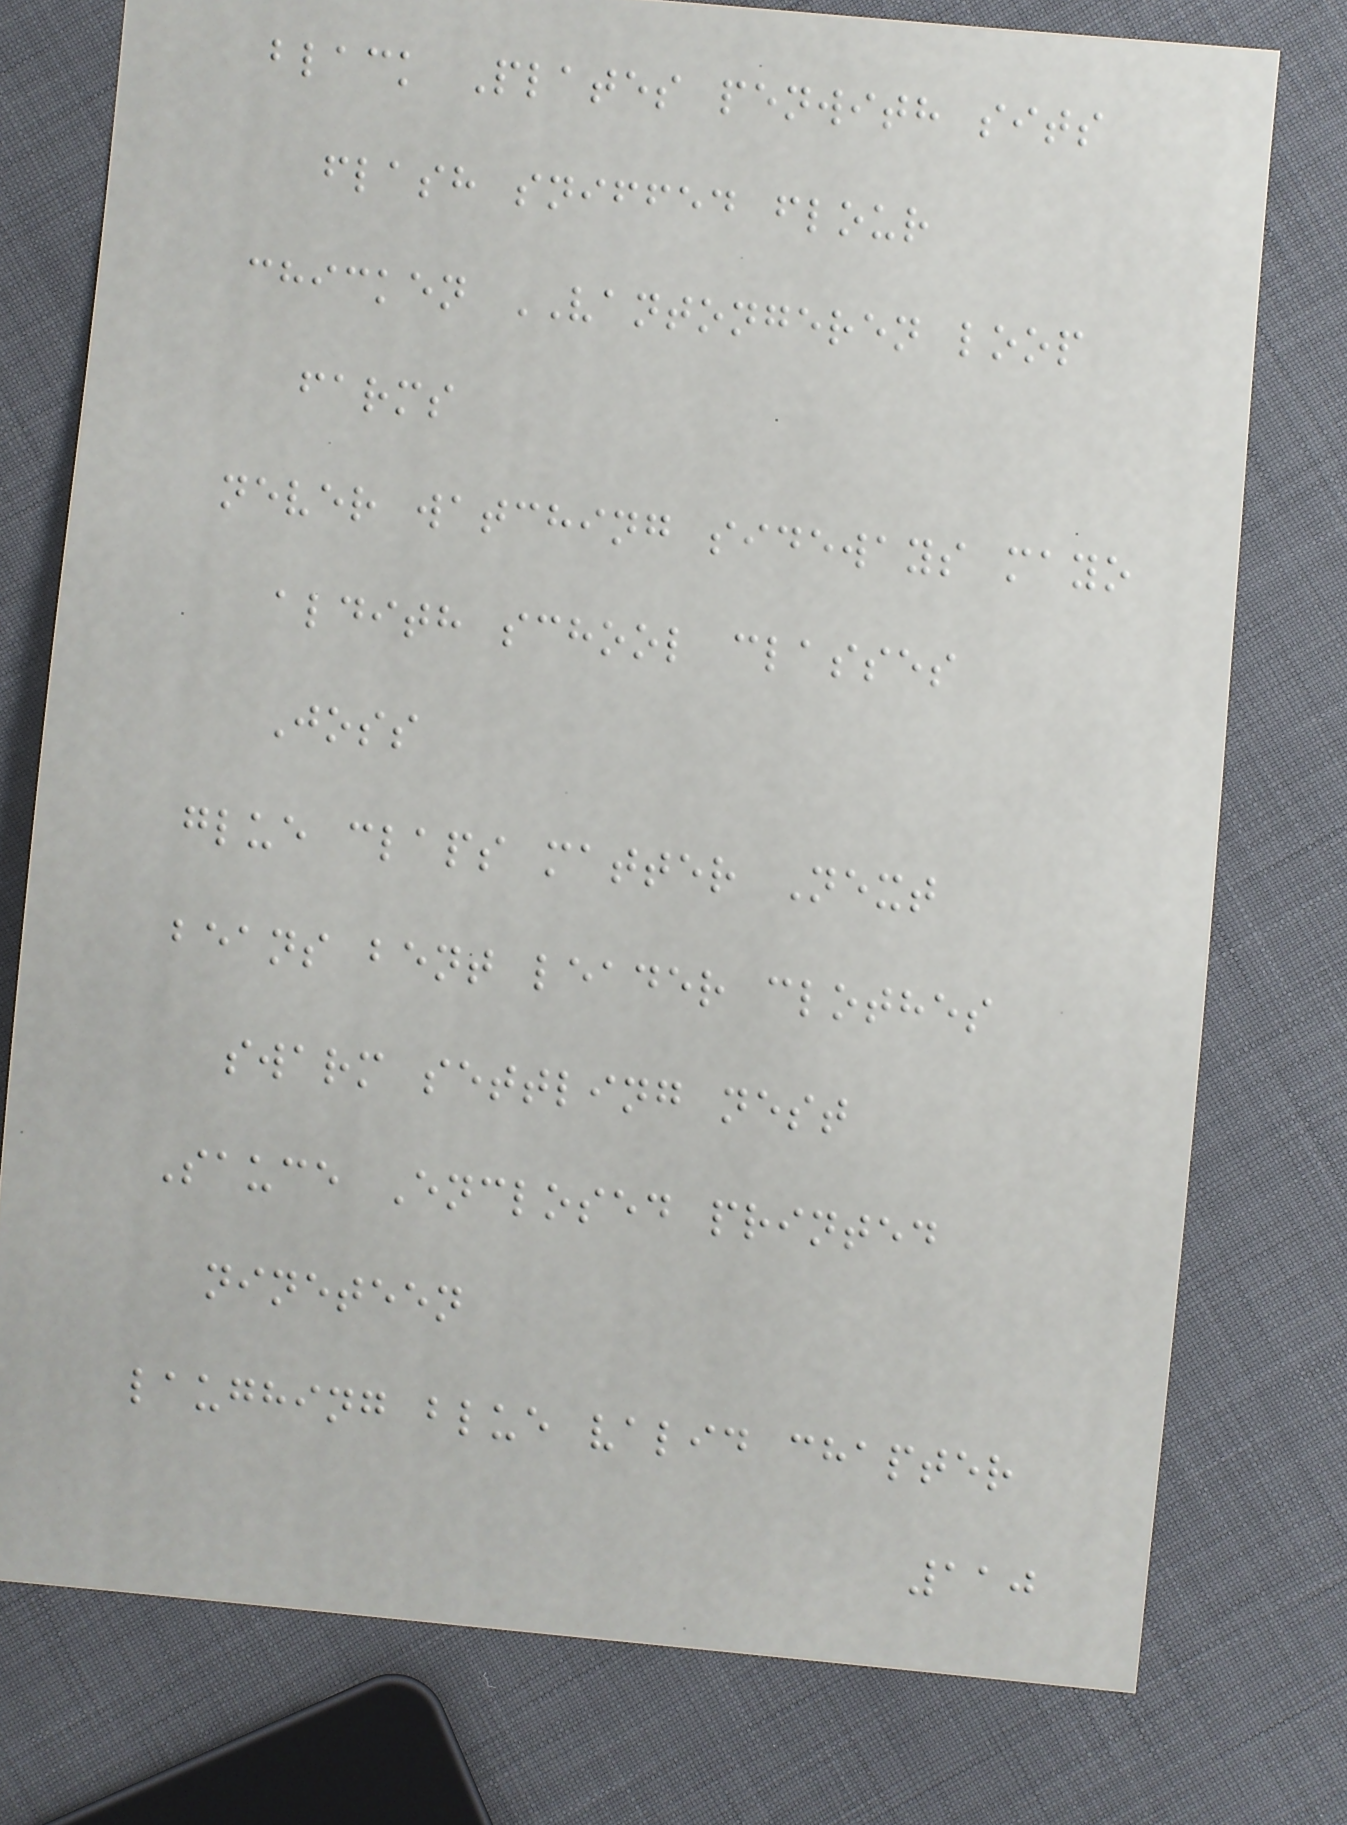black Plates penwith sits
flash sniffed flour
chicken VANTONGEREN loop
farms
never watching sideways mayo
aldith school classes
Joss
glue claps matter Next
beans bent leader clothes
swarm settling nest
Sauce Enclosed printed
nineteen
laughing blue valid chapter
110
